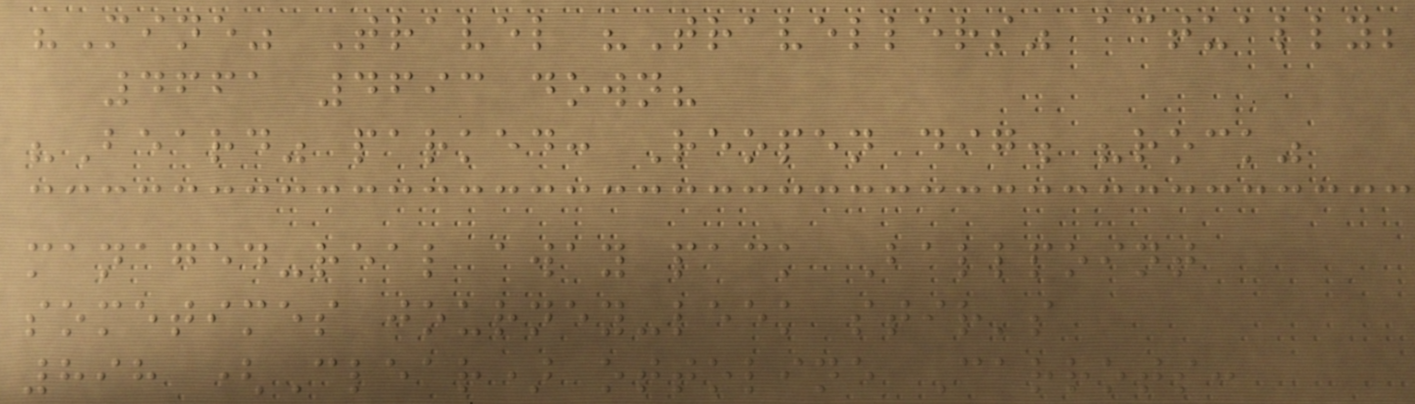"Mine" Travel "Travellers" actually;
4661 4693 down?
"Beard" parked: Reopen dig. "rock"
managed-real away pack Ballpoint
sometimes journey-leek stir's
898 (Clear) ottoline Carrots:
